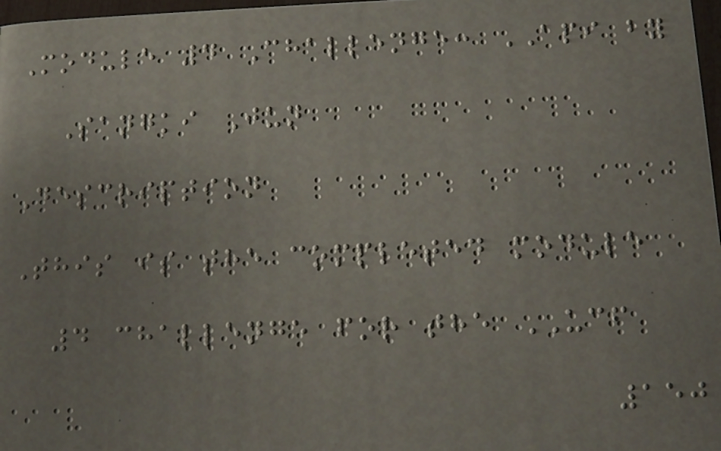Module 4 Challenge: API by
Sangki Jun
Description
This is the completed module
4 challenge for the UCF
150
